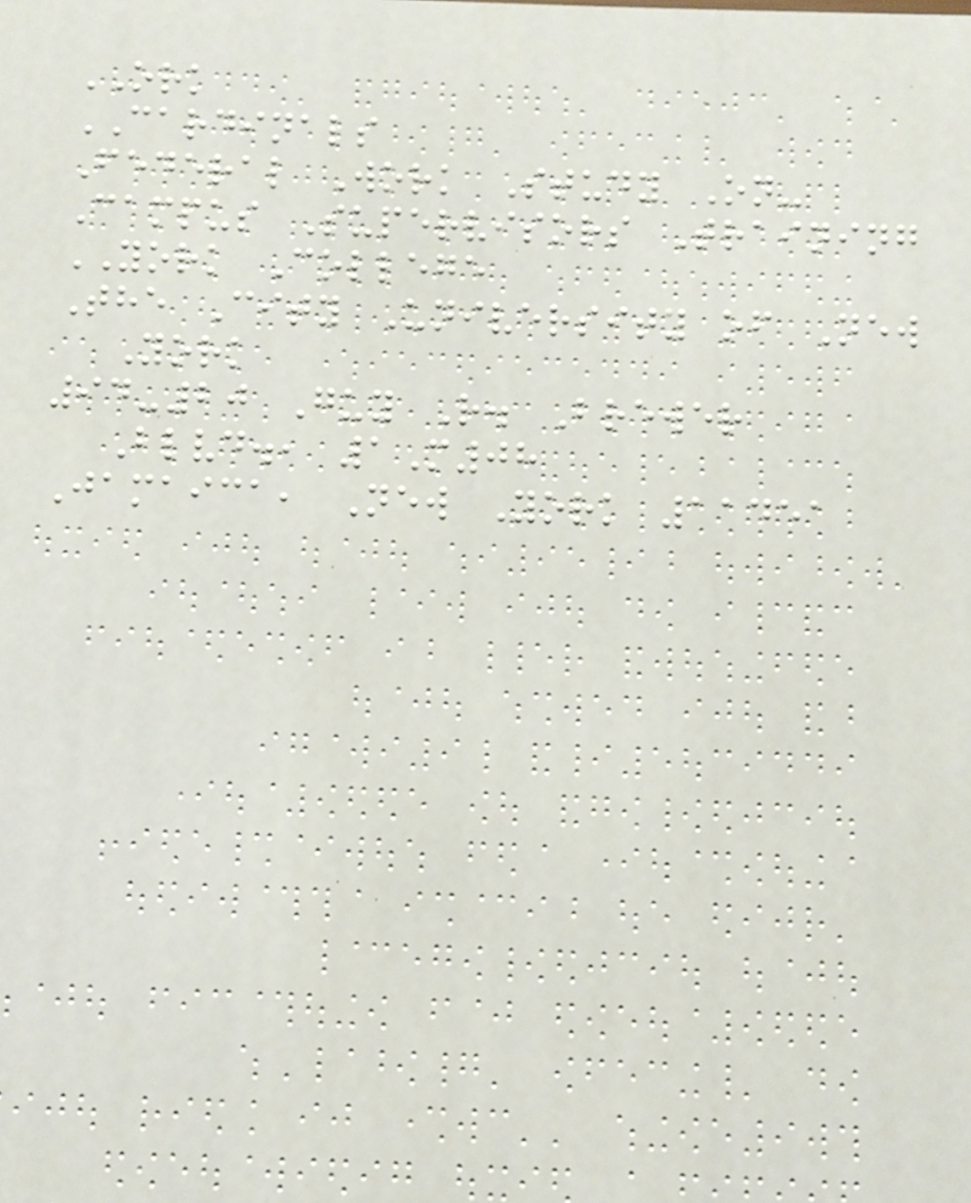ORK
CARDINALS
Federal Work Study On-
Campus Supervisors Training
YORK College
The City University of New
York
94-20 Guy R. Brewer
Blvd., 1M08
Jamaica, New York 11451
